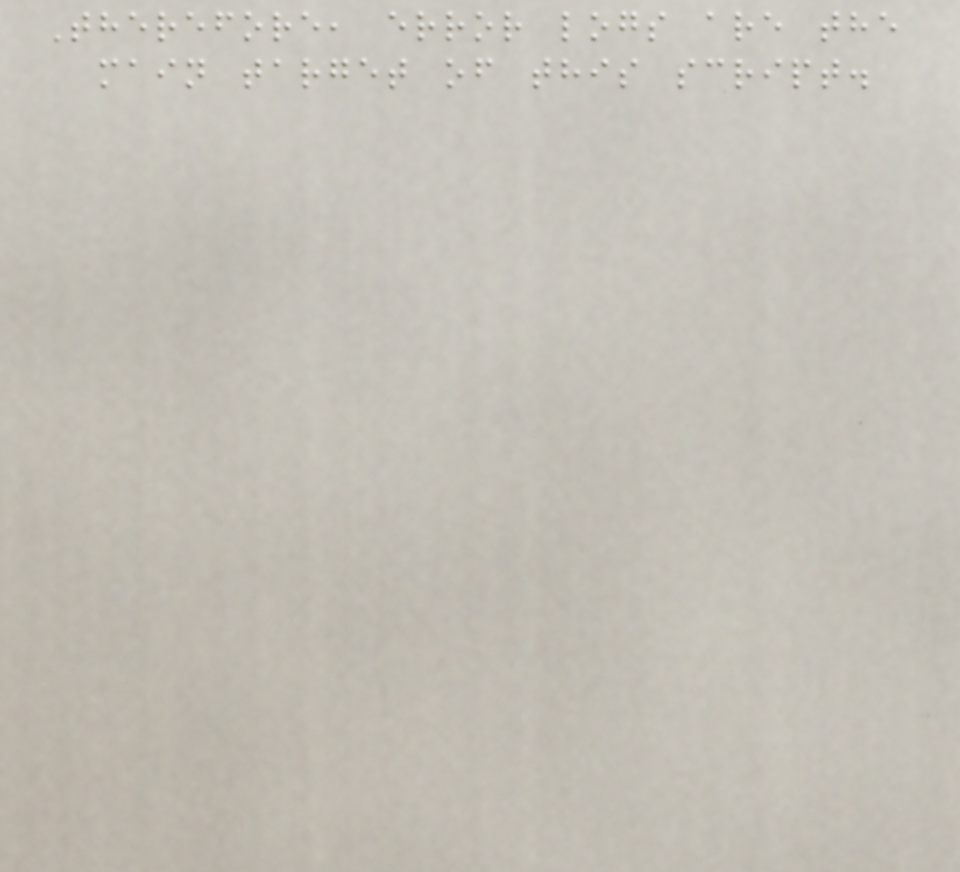Therefore, error logs are the
main target of this script.
